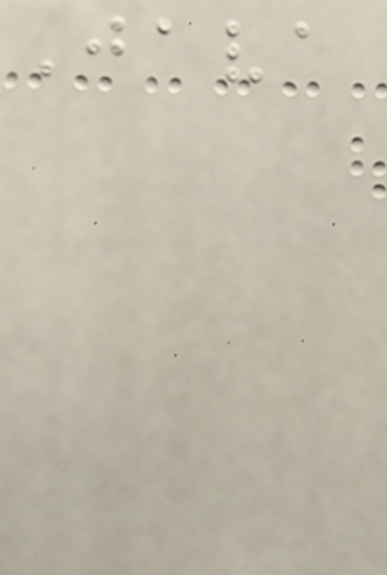Java
